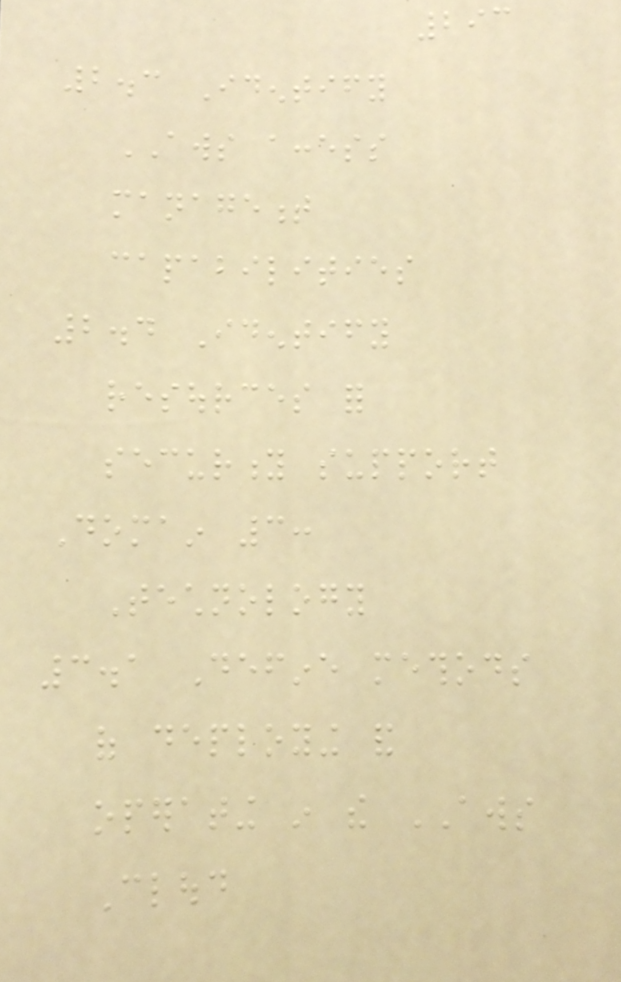293
2.3 Identify
AWS access
management
capabilities
2.4 Identify
resources for
security support
Domain 3:
Technology
3.1 Define methods
of deploying and
operating in the AWS
Cloud
